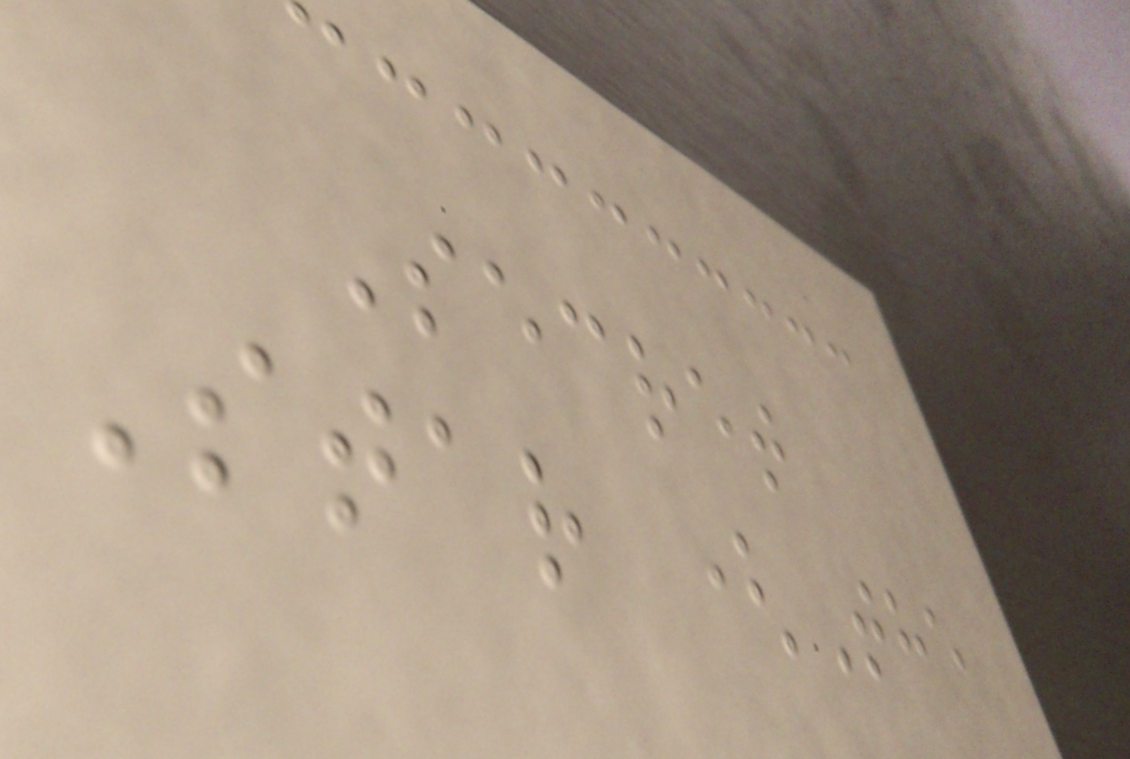Secret
Star (The
